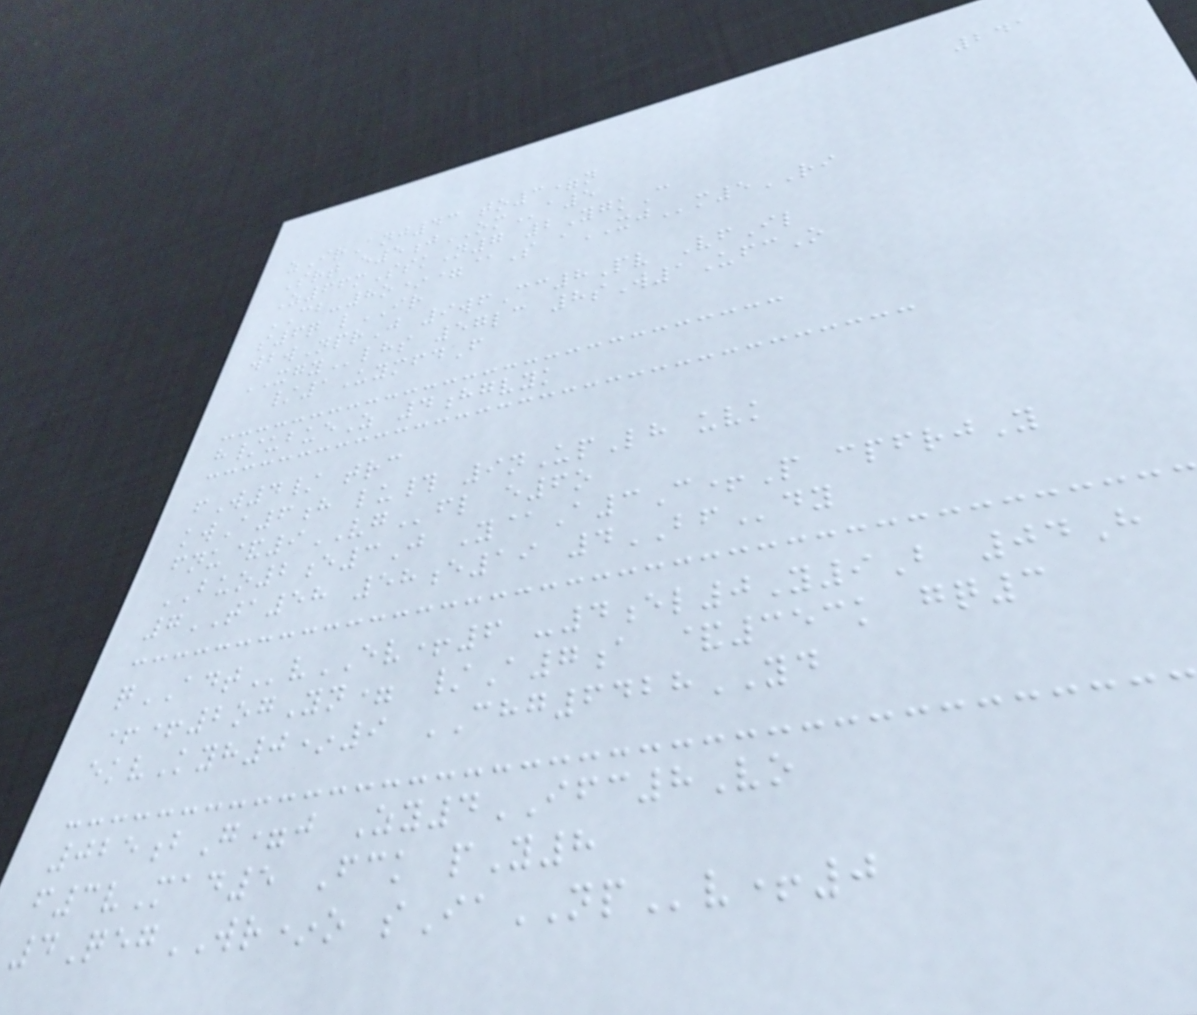241
zIrAnj43 to3=n
Srt e5jOMa5
Z66mSskN7 2YgkC
CB-8o*=@S aXJm5RI
s6q lIR
wbwNprJ 9wfCc8Pv VfIl
XGYlhs 57lc 8sW1UfcO
/1UymfdF
h/ubueZ 4hgvyk
fW4/ trc
kwA6h lu# 9nUpLh uvk
fnu&9VGfl e6o
BUO2e3J Y@A3C+P cpfrjY
7TA58 58e19 4BFdy
qADTvEV+6 -4el0Y9B 04H
++2ogYn= /A7a &353k gq3
ekvKyh0*9 CHG6428YD
025bG=j Zy4IFC8Vo
f3vMad5 Fck pY8
4QegWR*o sIaNPv+0
